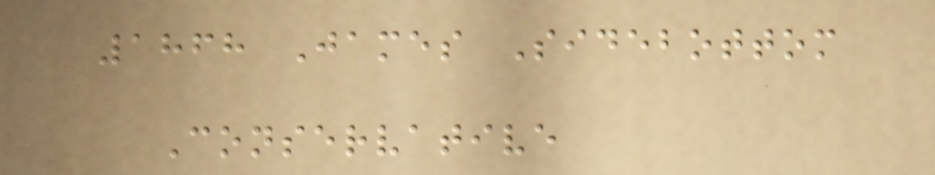1868 James Sidebottom
Conservative
